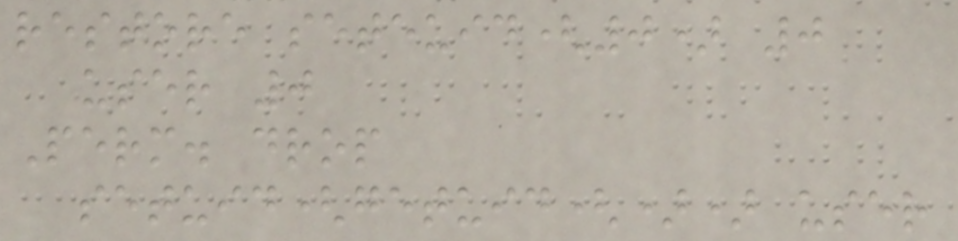restore seteuid(0) 0
user 0
Perm. drop
setuid(getuid()) user
